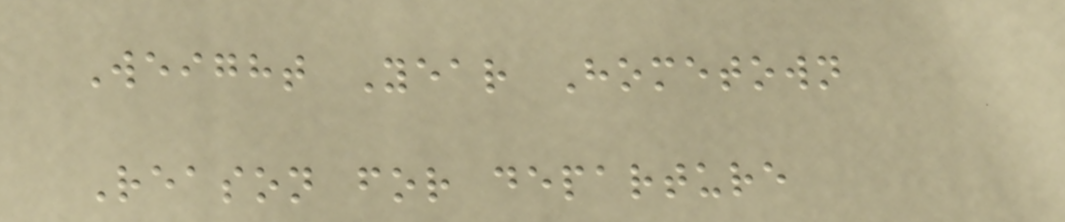Weight Year Hometown
Reason for departure
